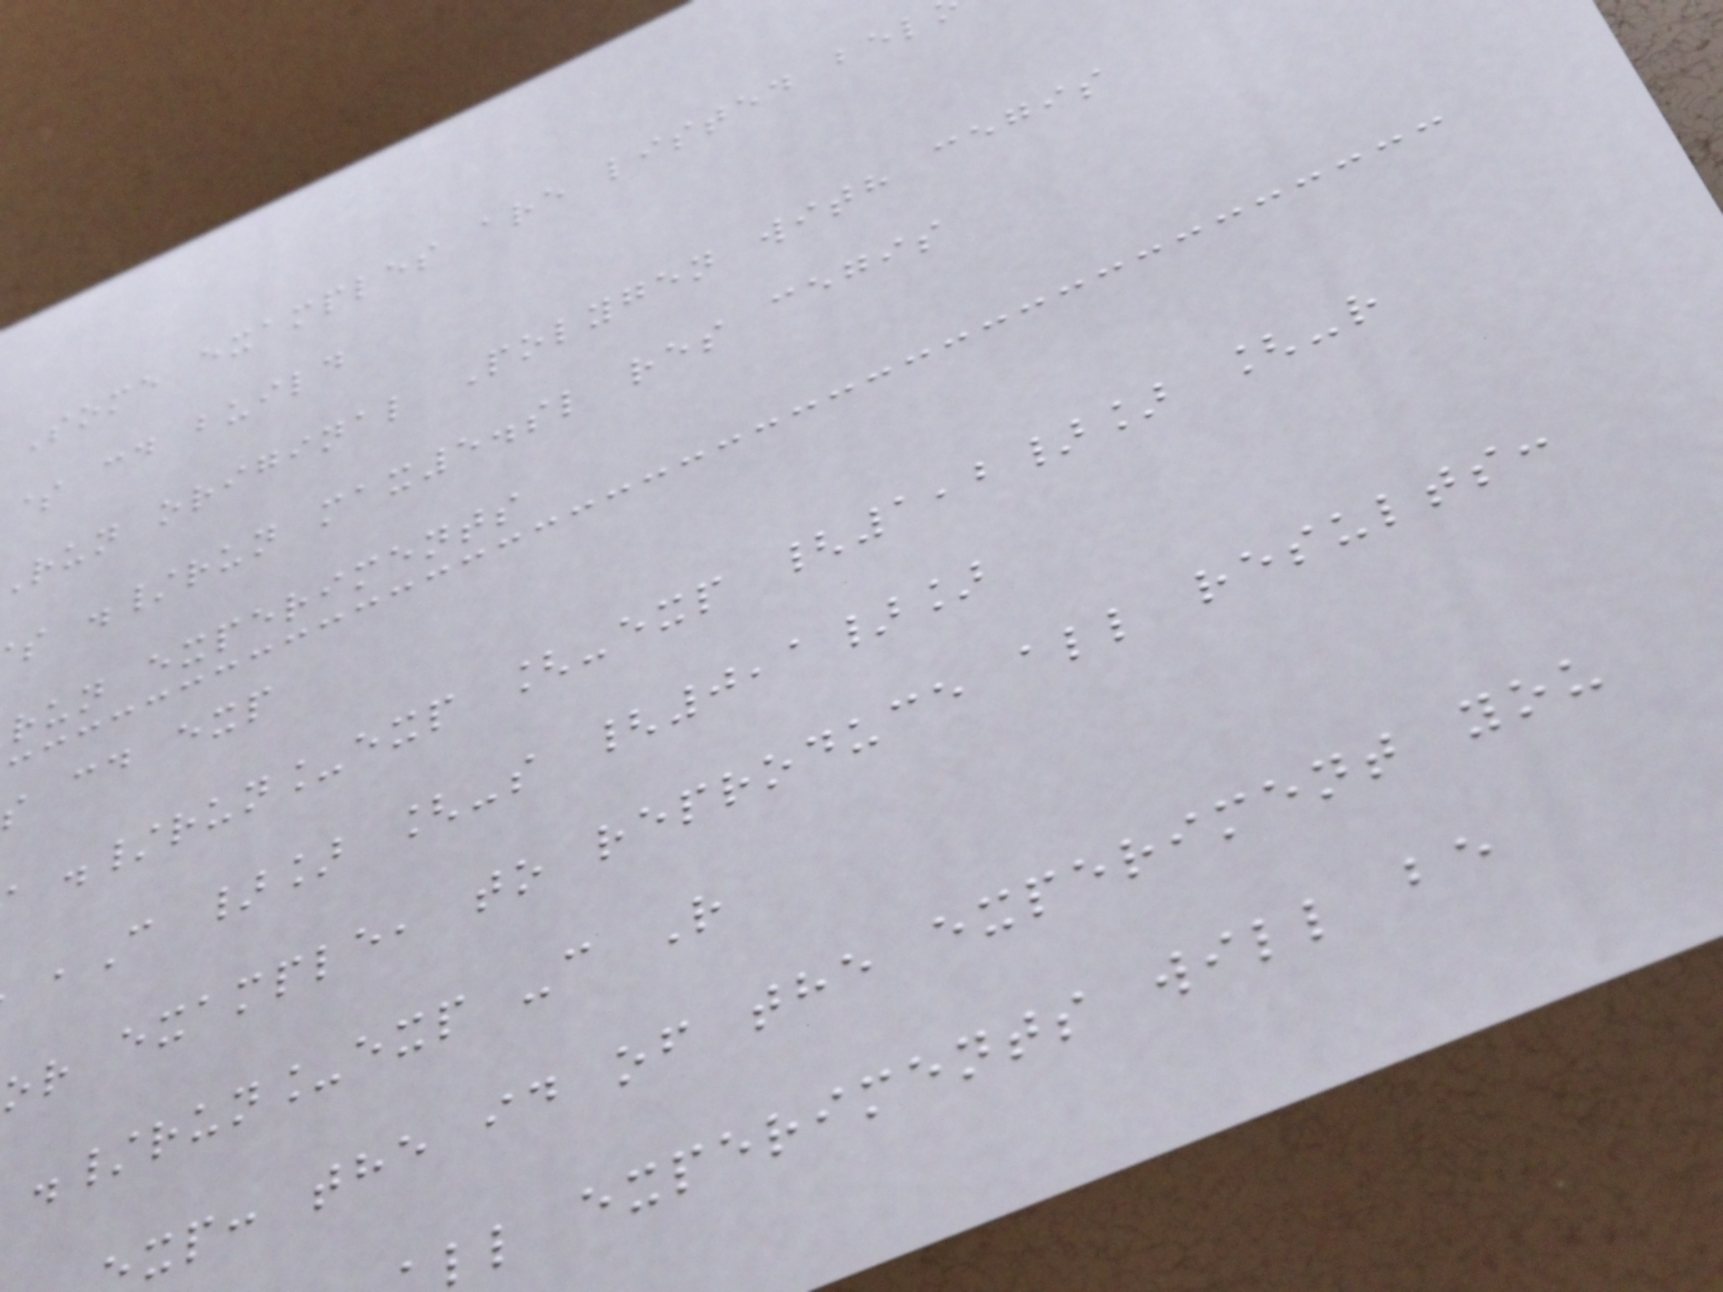Some examples are listed bel
$ cd build
run original Polygen with cegis
./run max5.sl res cegis
run experiments
cd exp
./run_exp [-exp {1,2}] [-r
,C }] [-s {0,1}]
or example, to reproduce all results:
./run_exp -c R
xp: the id of the experiment you
ll experiments will be
